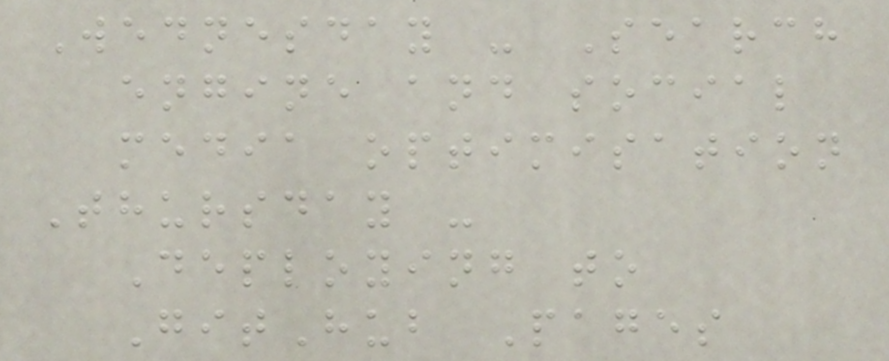Wednesday - Search
engine and social
media optimisation
Thursday -
Deploying to
GitHub Pages
